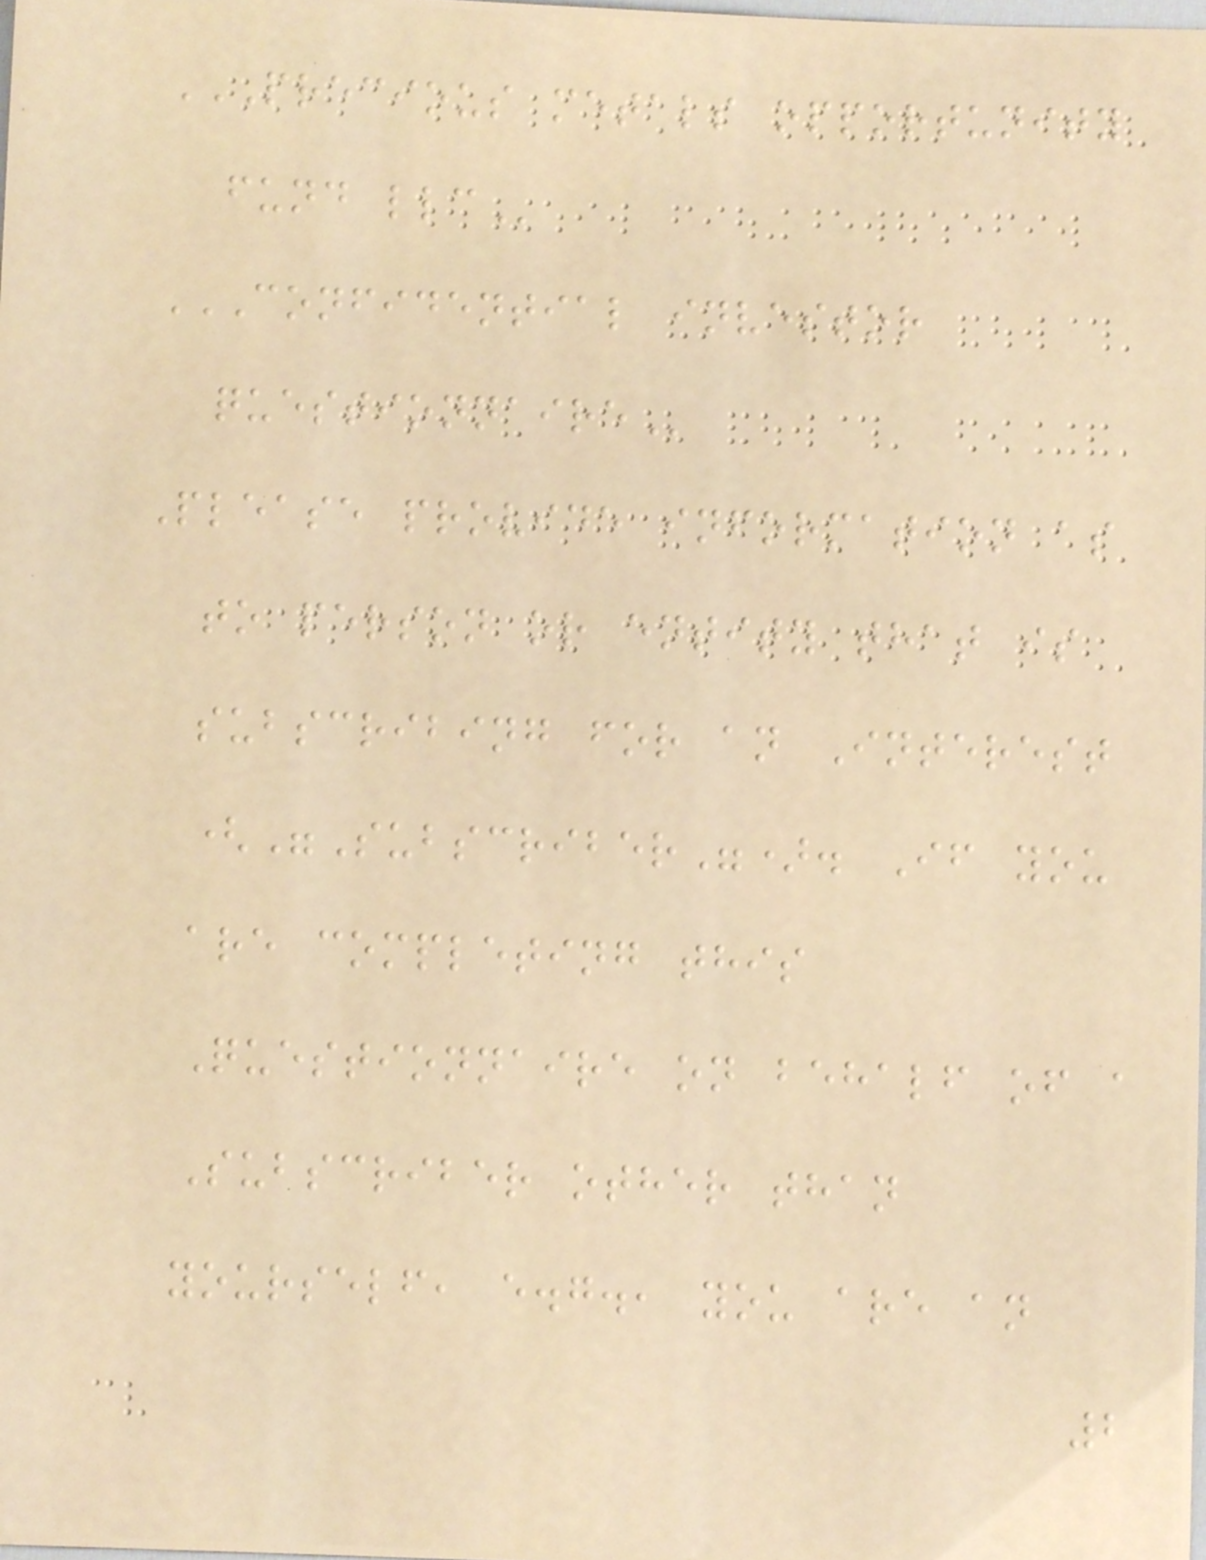PRECIOUS METALS OPPORTUNITY
FUND LLC
CONFIDENTIAL INVESTOR
QUESTIONNAIRE
Please provide information as
to person or entity that is
subscribing for an Interest
("Subscriber"). If you
are completing this
Questionnaire on behalf of a
Subscriber other than
yourself, e.g., you are an
2
